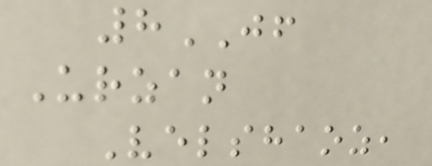8JF
Urzan
Velshaoz,
